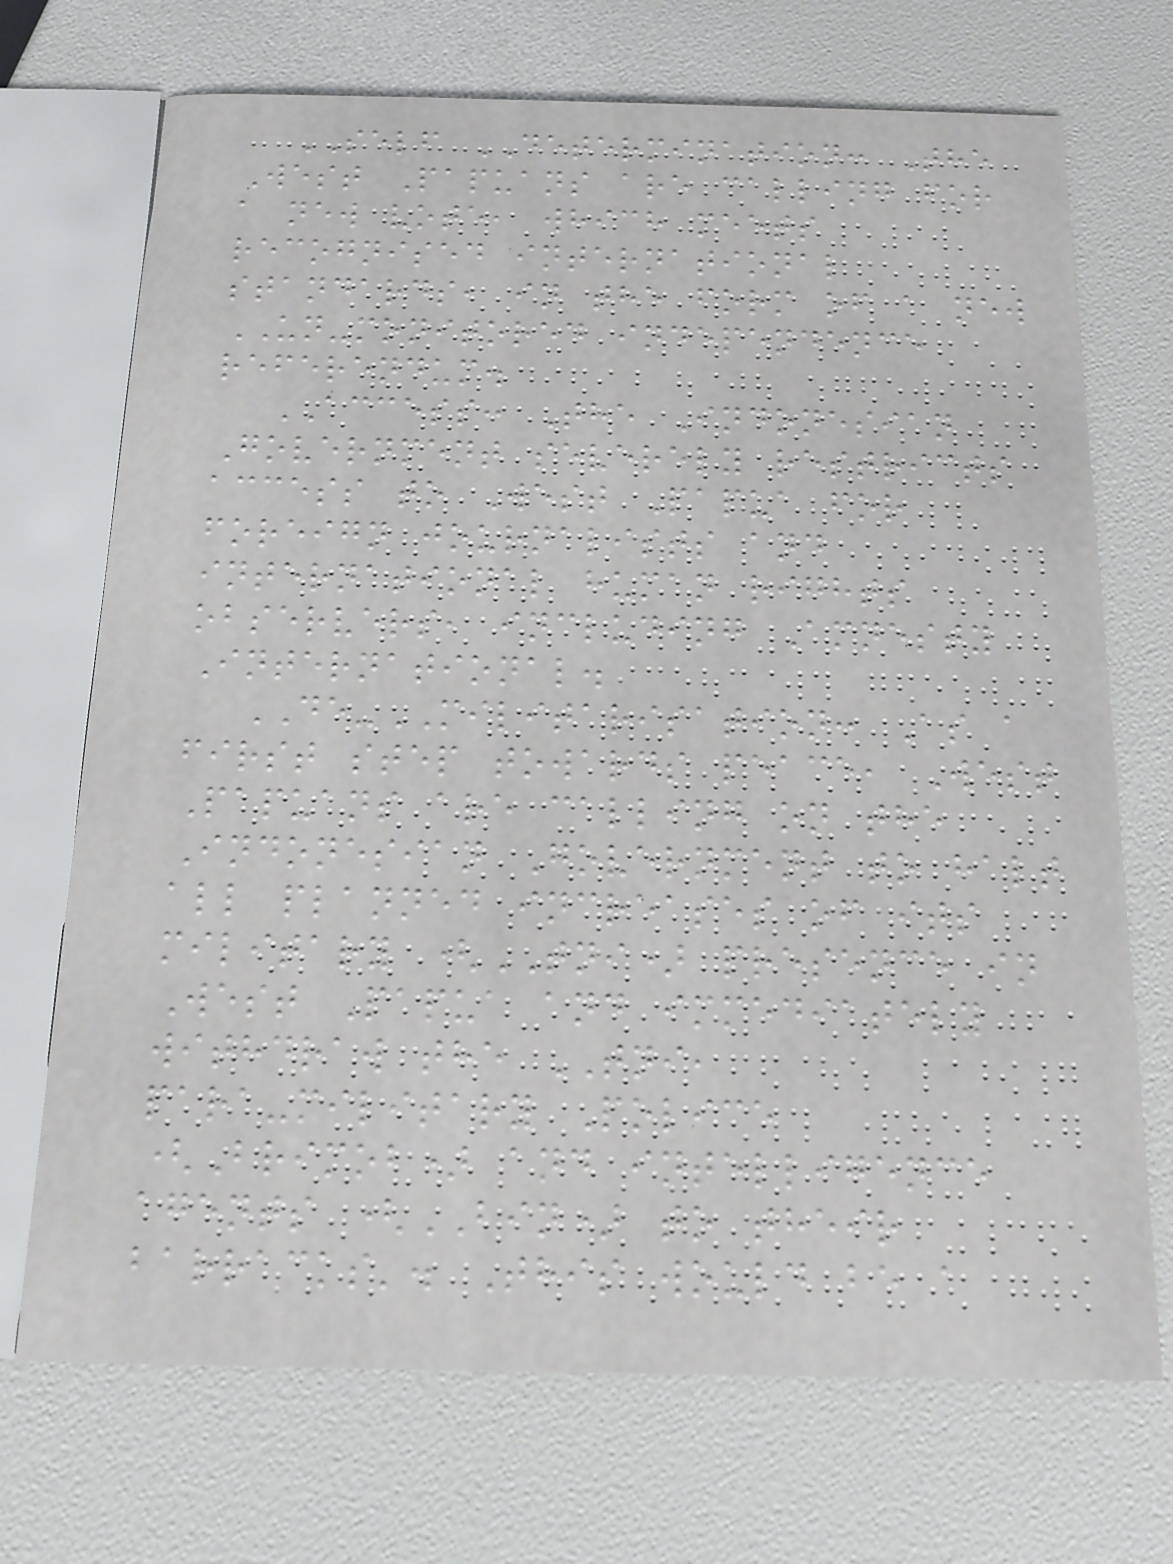SELF DETERMINATION: The
West Papuans are calling for
a new vote, which meets
recognised international
standards, in the form of a new
UN-monitored independence
referendum.
ACCESS: The Indonesian
Government severely restricts
access to West Papua for
foreign journalists and
international human rights
observers, including Amnesty
International.
DE-MILITARISATION: As a
first step towards peace, West
Papuans are calling on the
Indonesian Government to halt
all planned increases of its
military (TNI) presence in
West Papua and immediately
withdraw the TNI,
para-military Police
(Brimob) and intelligence
agents (BIN) to their
barracks'. This would be a
